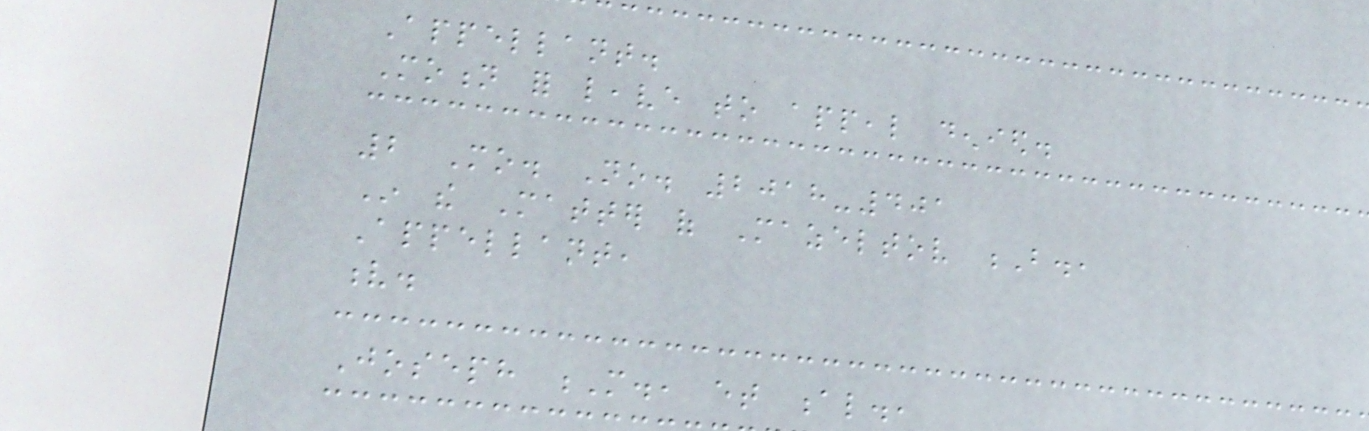Appellant.
Motion for leave to appeal denied.
2 Mo. No. 2018-401
In the Matter of Mazeltov B.,
Appellant,
v.
Joseph M., et al.,
